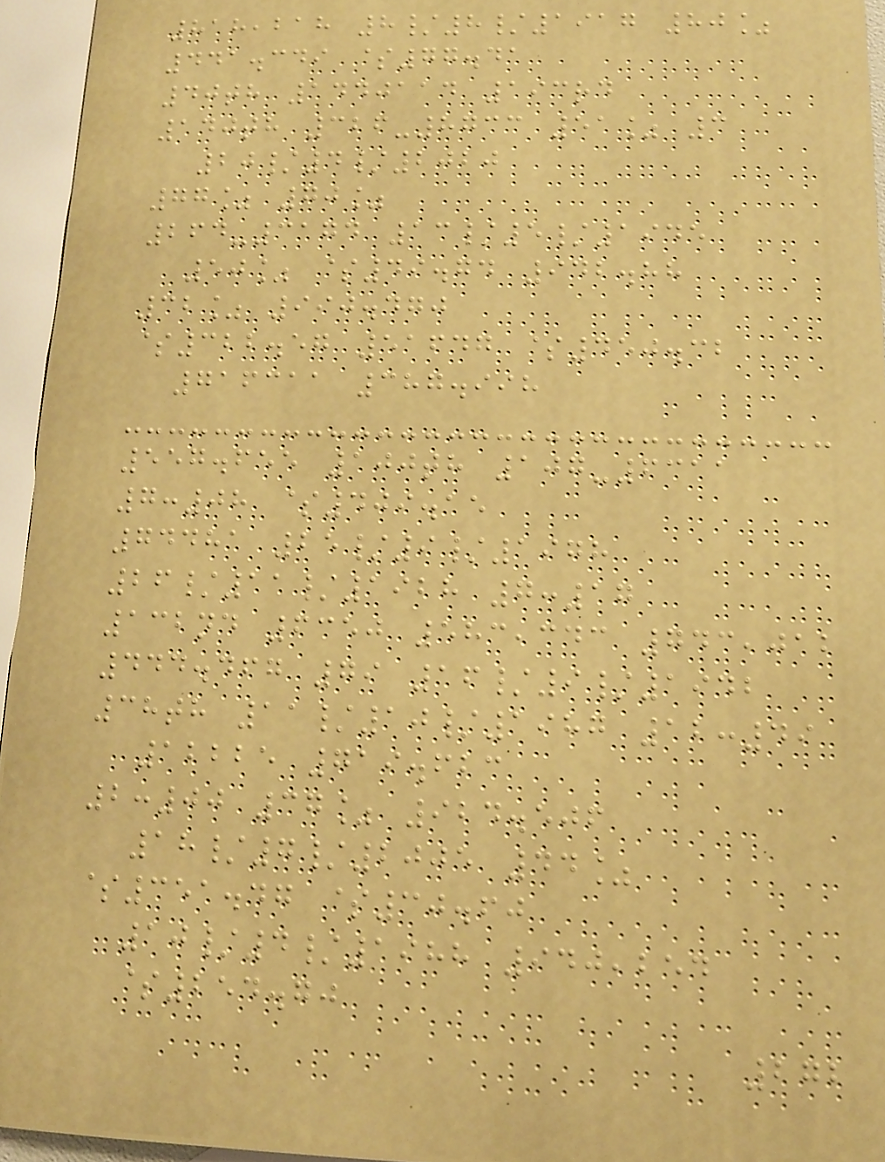818,218 8/8/1917 80%
441.349 $77.41
40th 1440114 193rd
140th 326-8733 51% 3
20/4/2020
77% 70%
264-3174 13/5/1945
50% $49.74 942.88
32% 990.470
$322.57 51647 $450.32
716311 387.998
557.655 100th 107-6311
7:08 $409.15
74481 25/9/1978
26/11/1928 7:17
132nd 6350 583,343 743,012
444.467 79 16/9/1942
38th 11/10/1987 12:49
12225 719.623
2:00 37% 924.506
18/7/2005 44%
$351.47 $30.60
10/4/1988 940,254
$254.70
272
